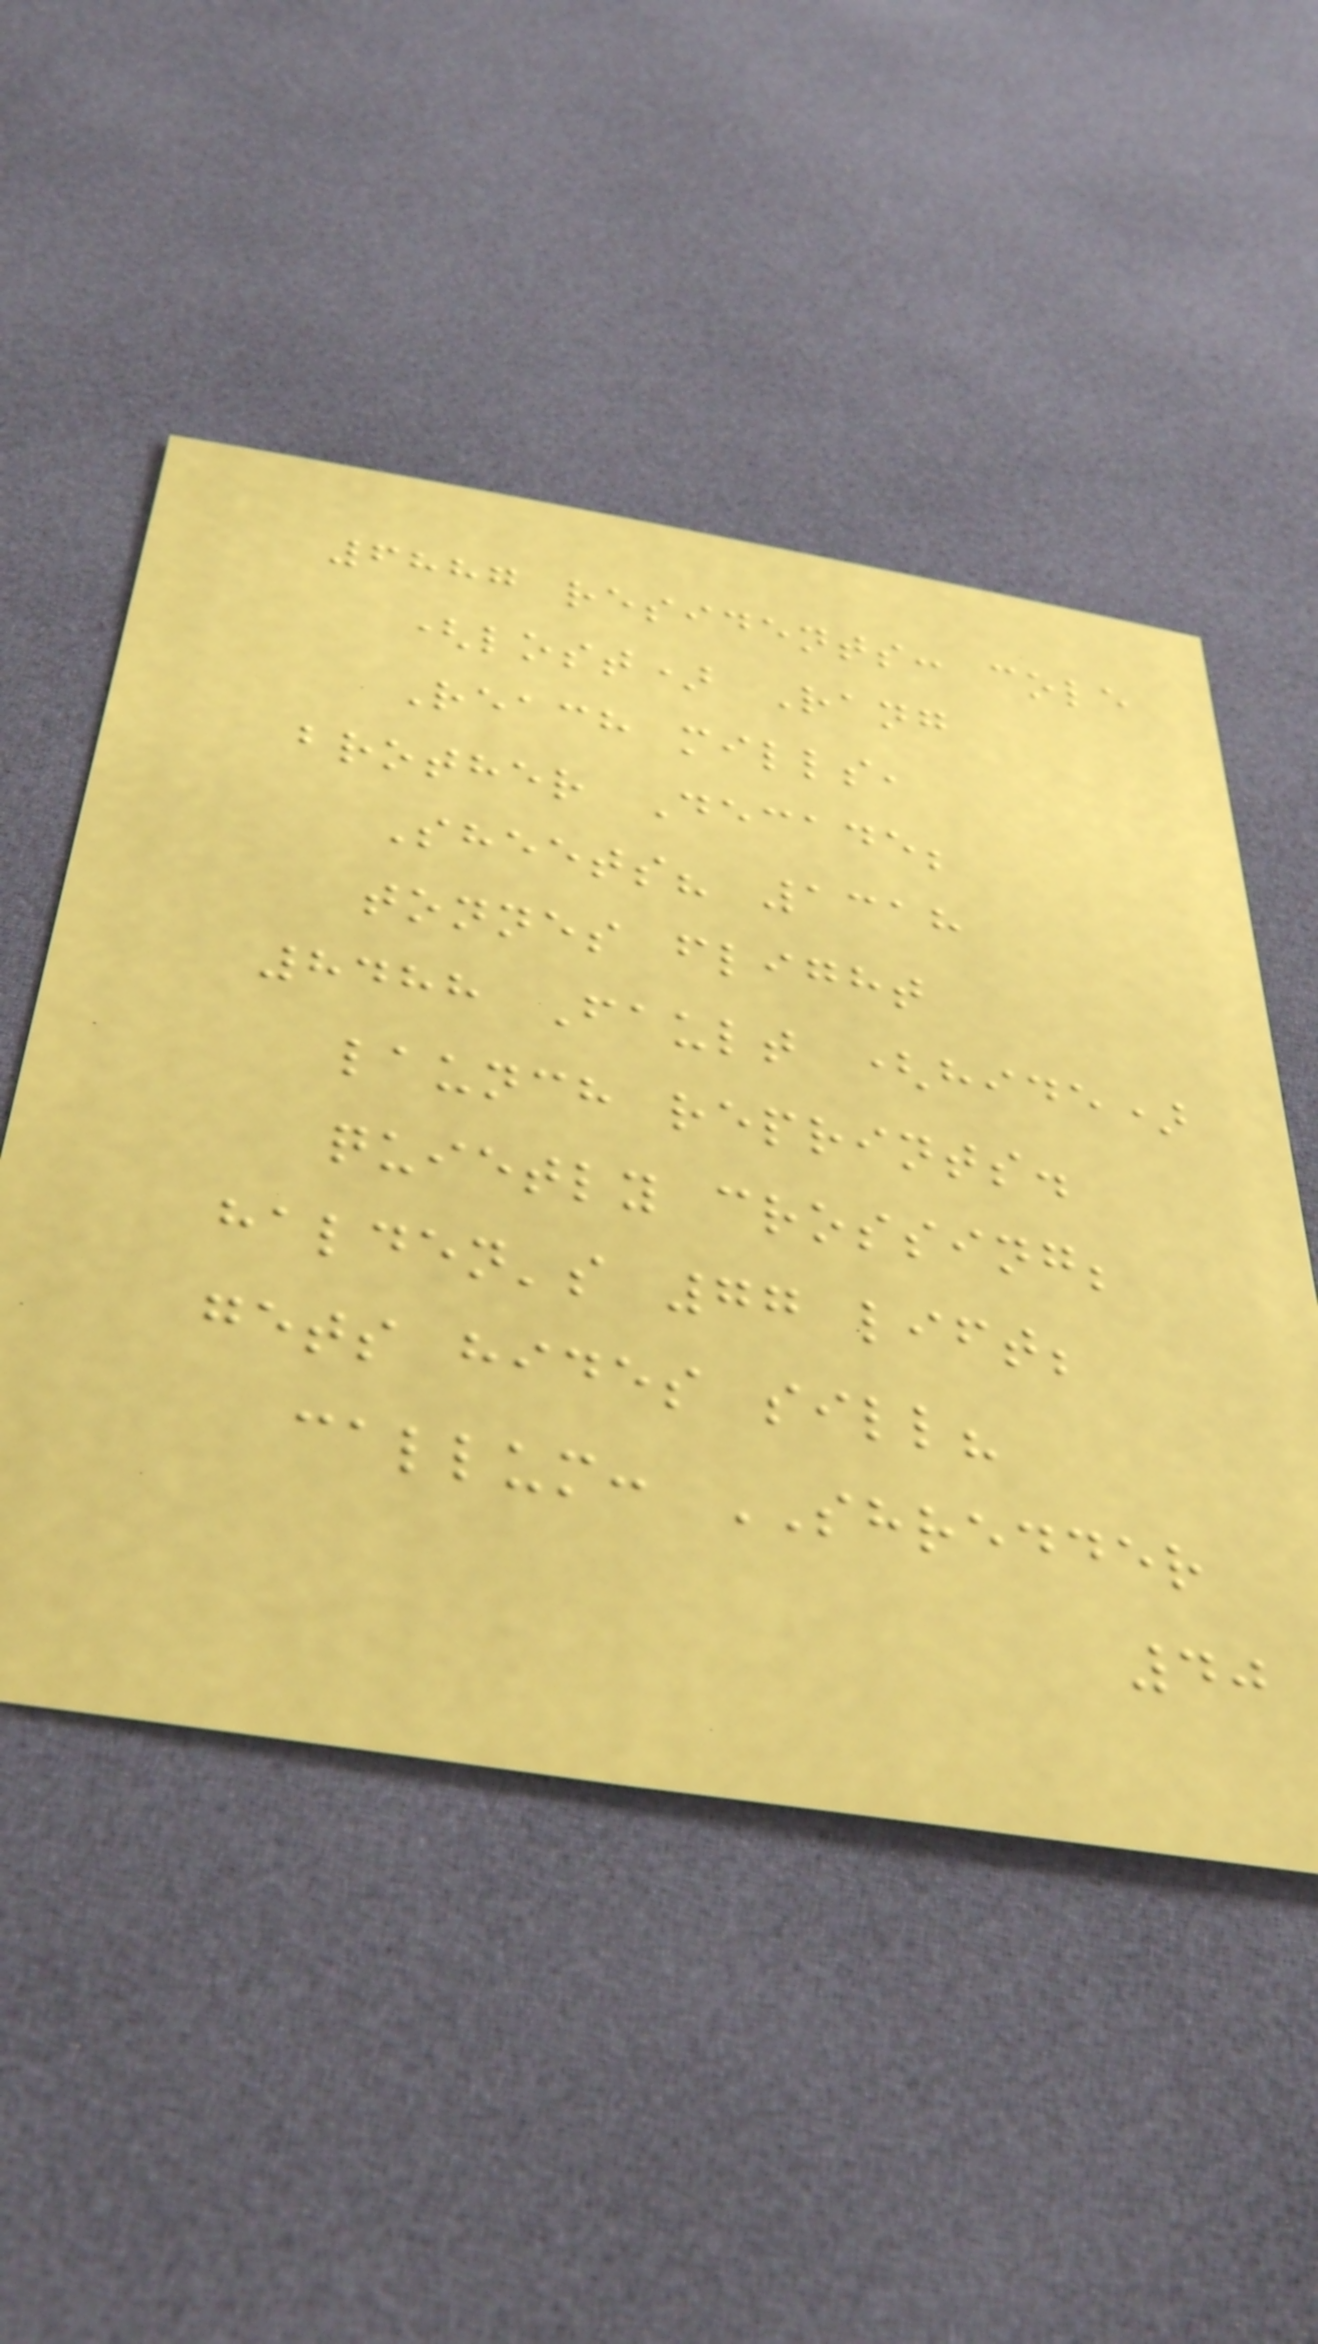6887 residents: cole
(lost) Rang
Reach mills,
brother Decade;
Sheets? 1318
tonnes flight
8488 Fault (hide)
launch reprints.
quietly crossing;
halden's 77 lift;
gets hides sill?
callum: SHREDDER
40
